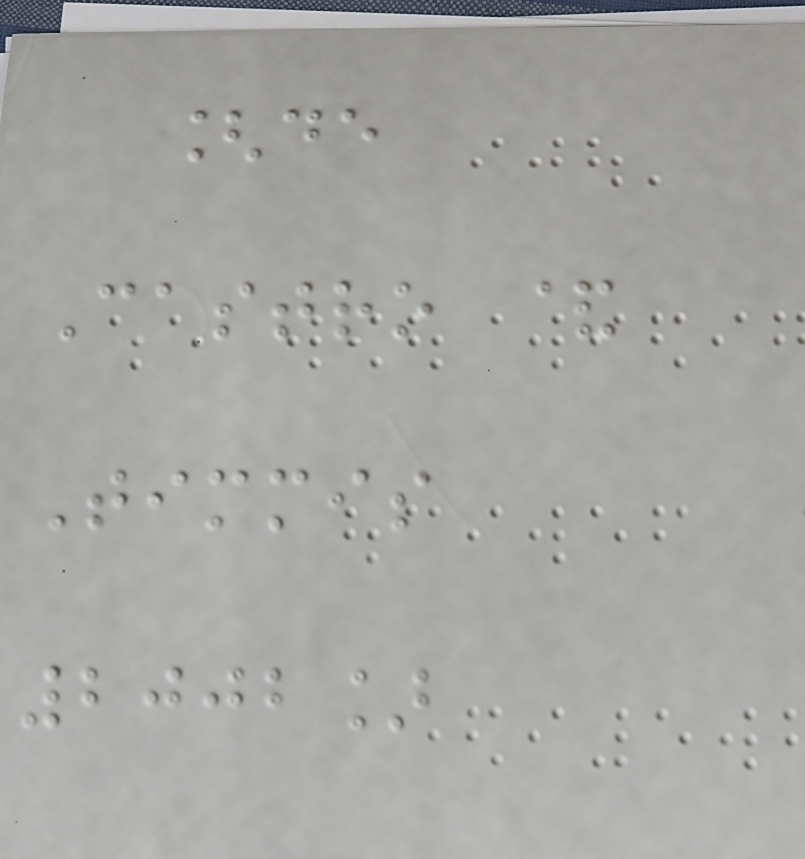[de
Castro &
Timmis
2002]
